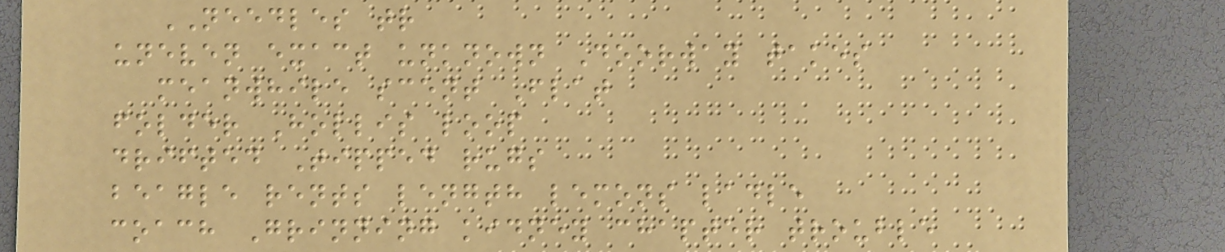NEEDLES tr
uneven exact unknown Doorway takes
meanwhile scent Flat
folder Hollis loop
drifted Tipped rugs
beagle rents length lemons ladle
coach Grinning kidney chapter trouble
